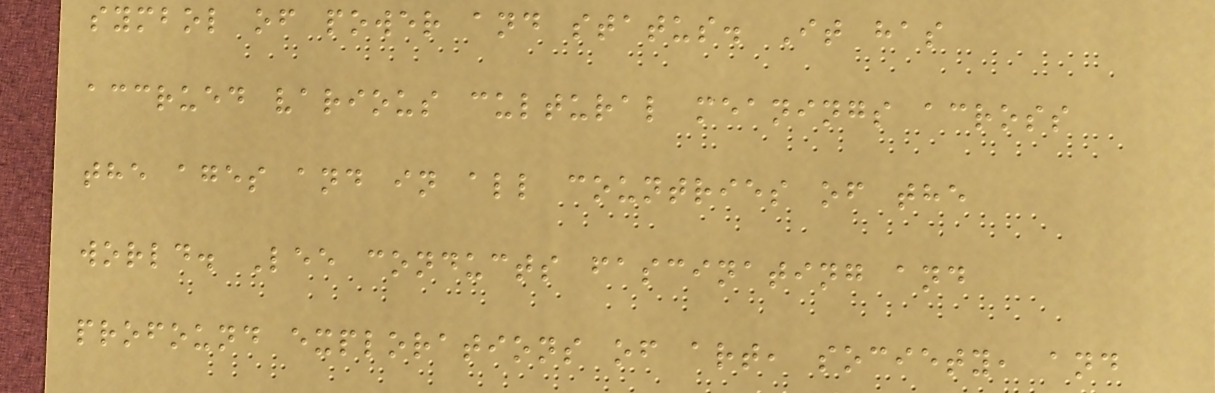symbol of power and status. It has
accrued various cultural meanings across
the ages and in all countries of the
world. Lee conducts fascinating and
profound explorations of art, society, and
